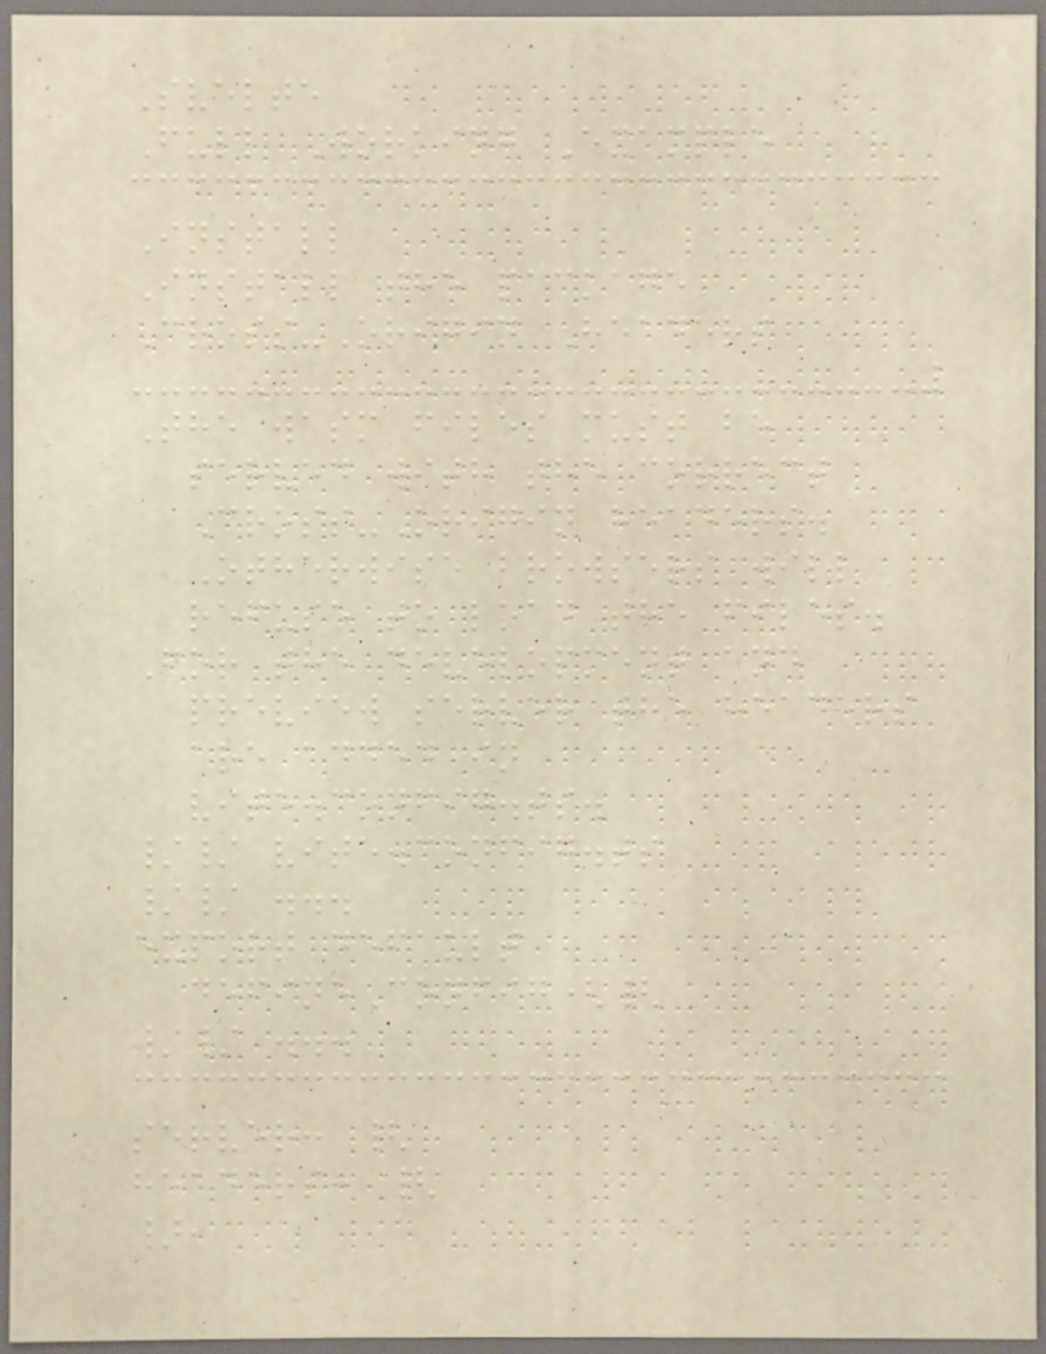Svelte
Full Working Example
Install
Install the package
Cross-Origin Headers
The wasm files must be
served with the correct
Cross-Origin headers.
Otherwise browsers will
refuse to load the files.
For the development and
preview server the headers
are added in
vite.config.ts.
// vite.config.ts
// ...
export default
defineConfig({
// ...
server: {
headers: {
},
